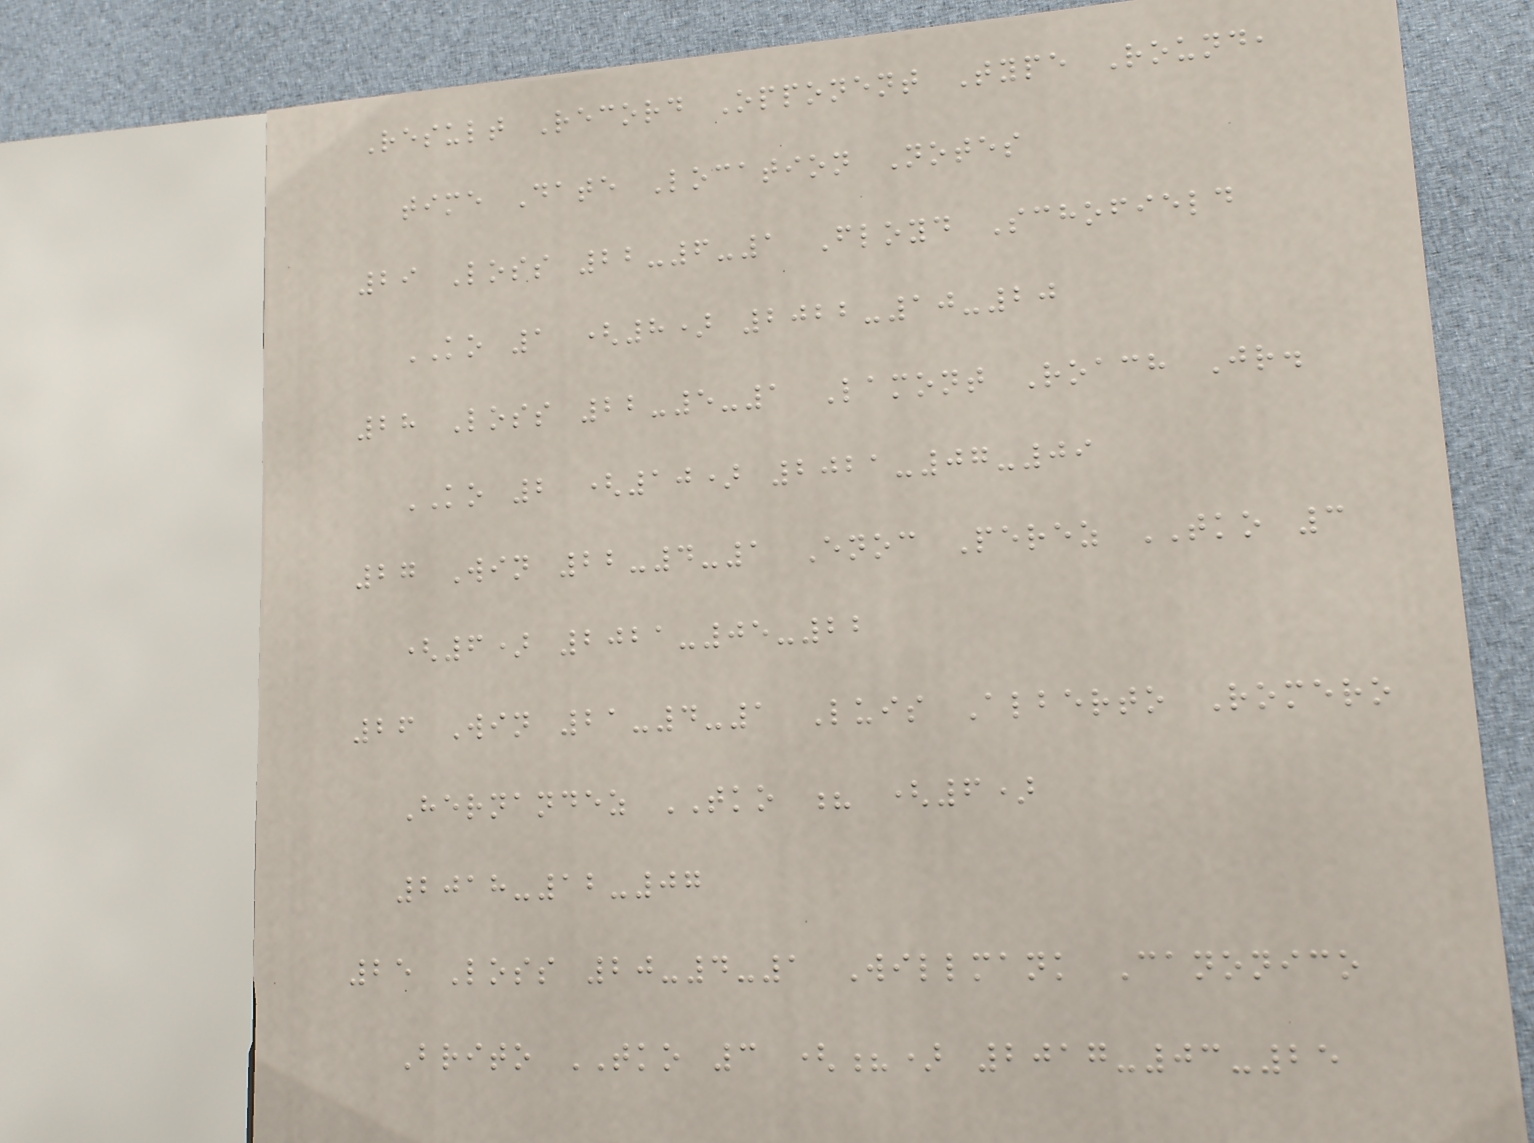Result Record Opponent Type Round,
time Date Location Notes
29 Loss 22-6-1 Floyd Schofield
KO 1 (8) 2022-10-20
28 Loss 22-5-1 Lamont Roach Jr.
KO 2 (10) 2021-07-09
27 Win 22-4-1 Enoc Perez TKO 3
(6) 2021-05-22
26 Win 21-4-1 Luis Alberto Romero
Hernandez TKO ? (6)
2018-12-07
25 Loss 20-4-1 Willmank Canonico
Brito TKO 3 (?) 2017-03-25
